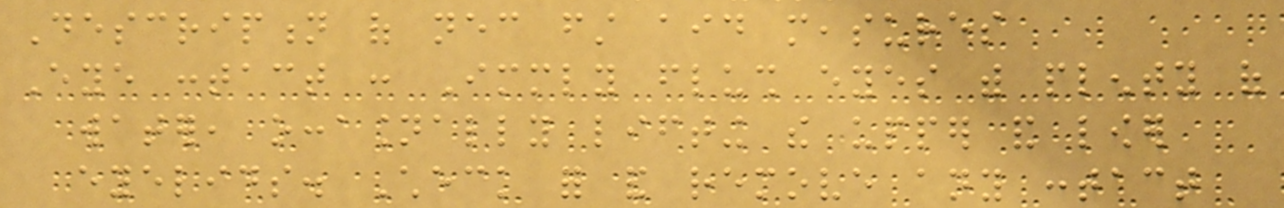Description of necessary first aid measures
Eye contact : Immediately flush eyes with plenty of
water, occasionally lifting the upper and lower
eyelids. Check for and remove any contact
